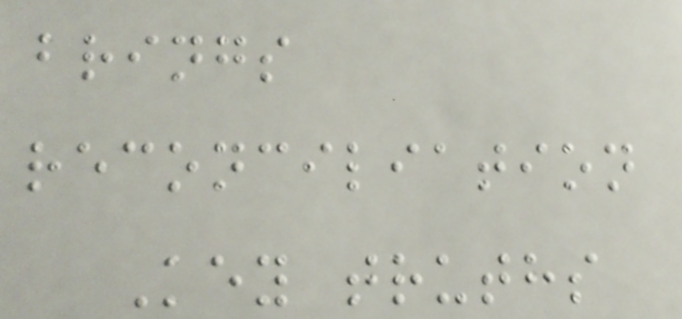brings
reconciliation
Key truths
